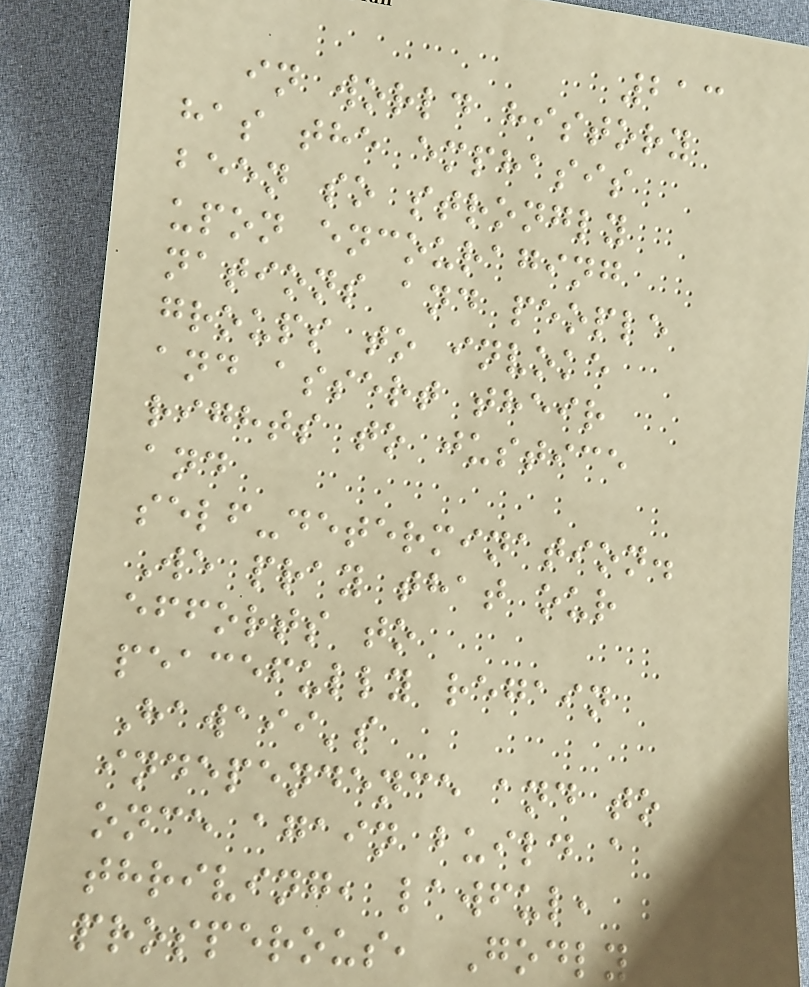213
in world history
has the emphasis
been so strongly
upon encouraging
nations and people
groups to invoke
and assert their
rights to justice
and
self-determination.
We pray that our
efforts to
peacefully regain
Hawaii's
independence and to
once again build a
thriving, lawful,
prosperous, Godly
